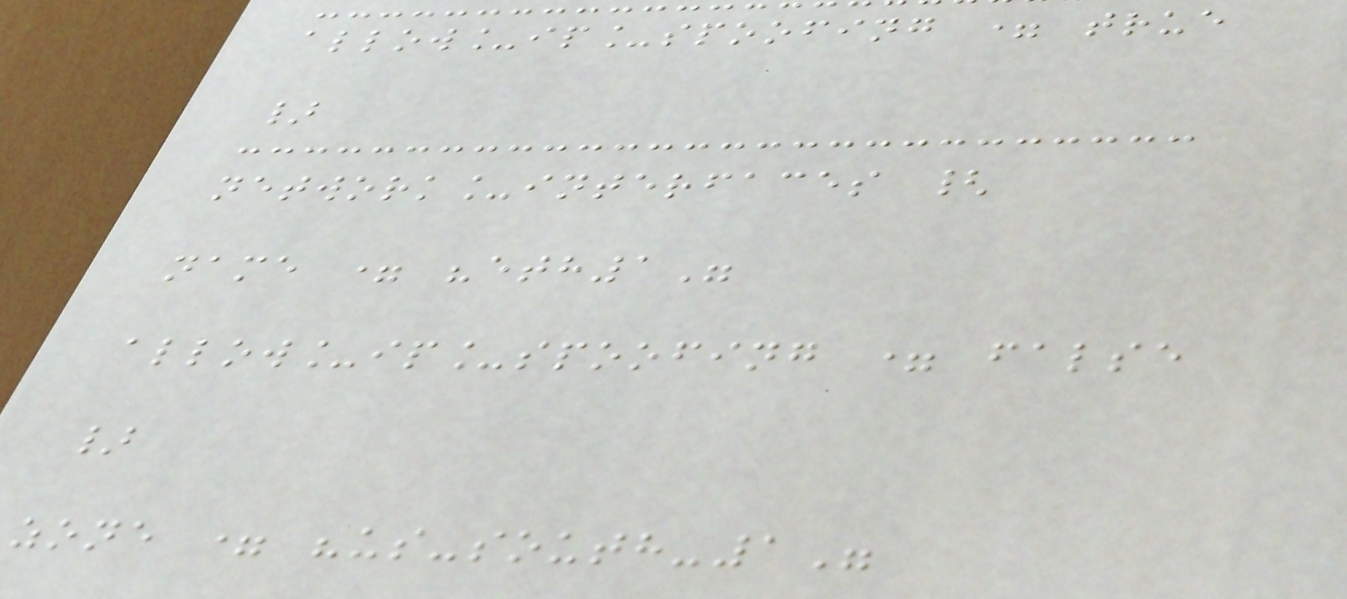allow_ip_spoofing = true
}
network_interfaces {
name = "eth1"
allow_ip_spoofing = false
}
zone = "us-south-1"
